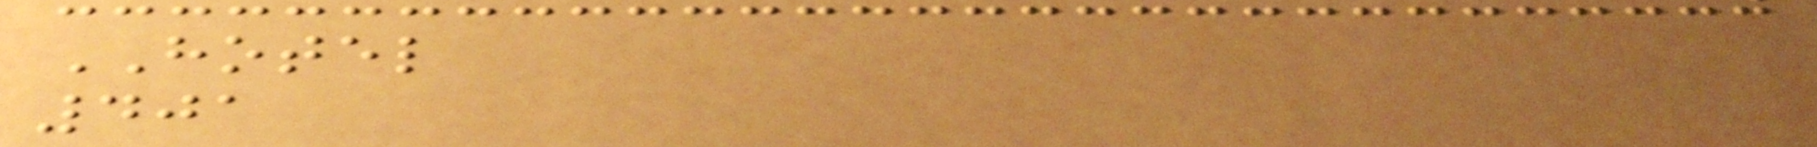HOTEL
401
